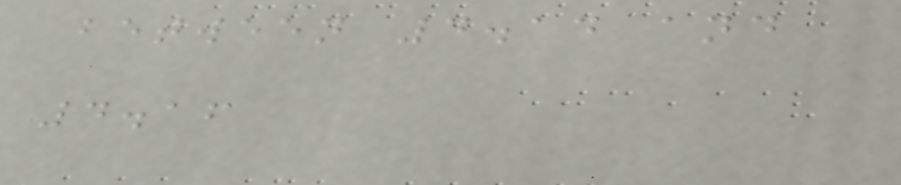between 4.14 and
4.16
